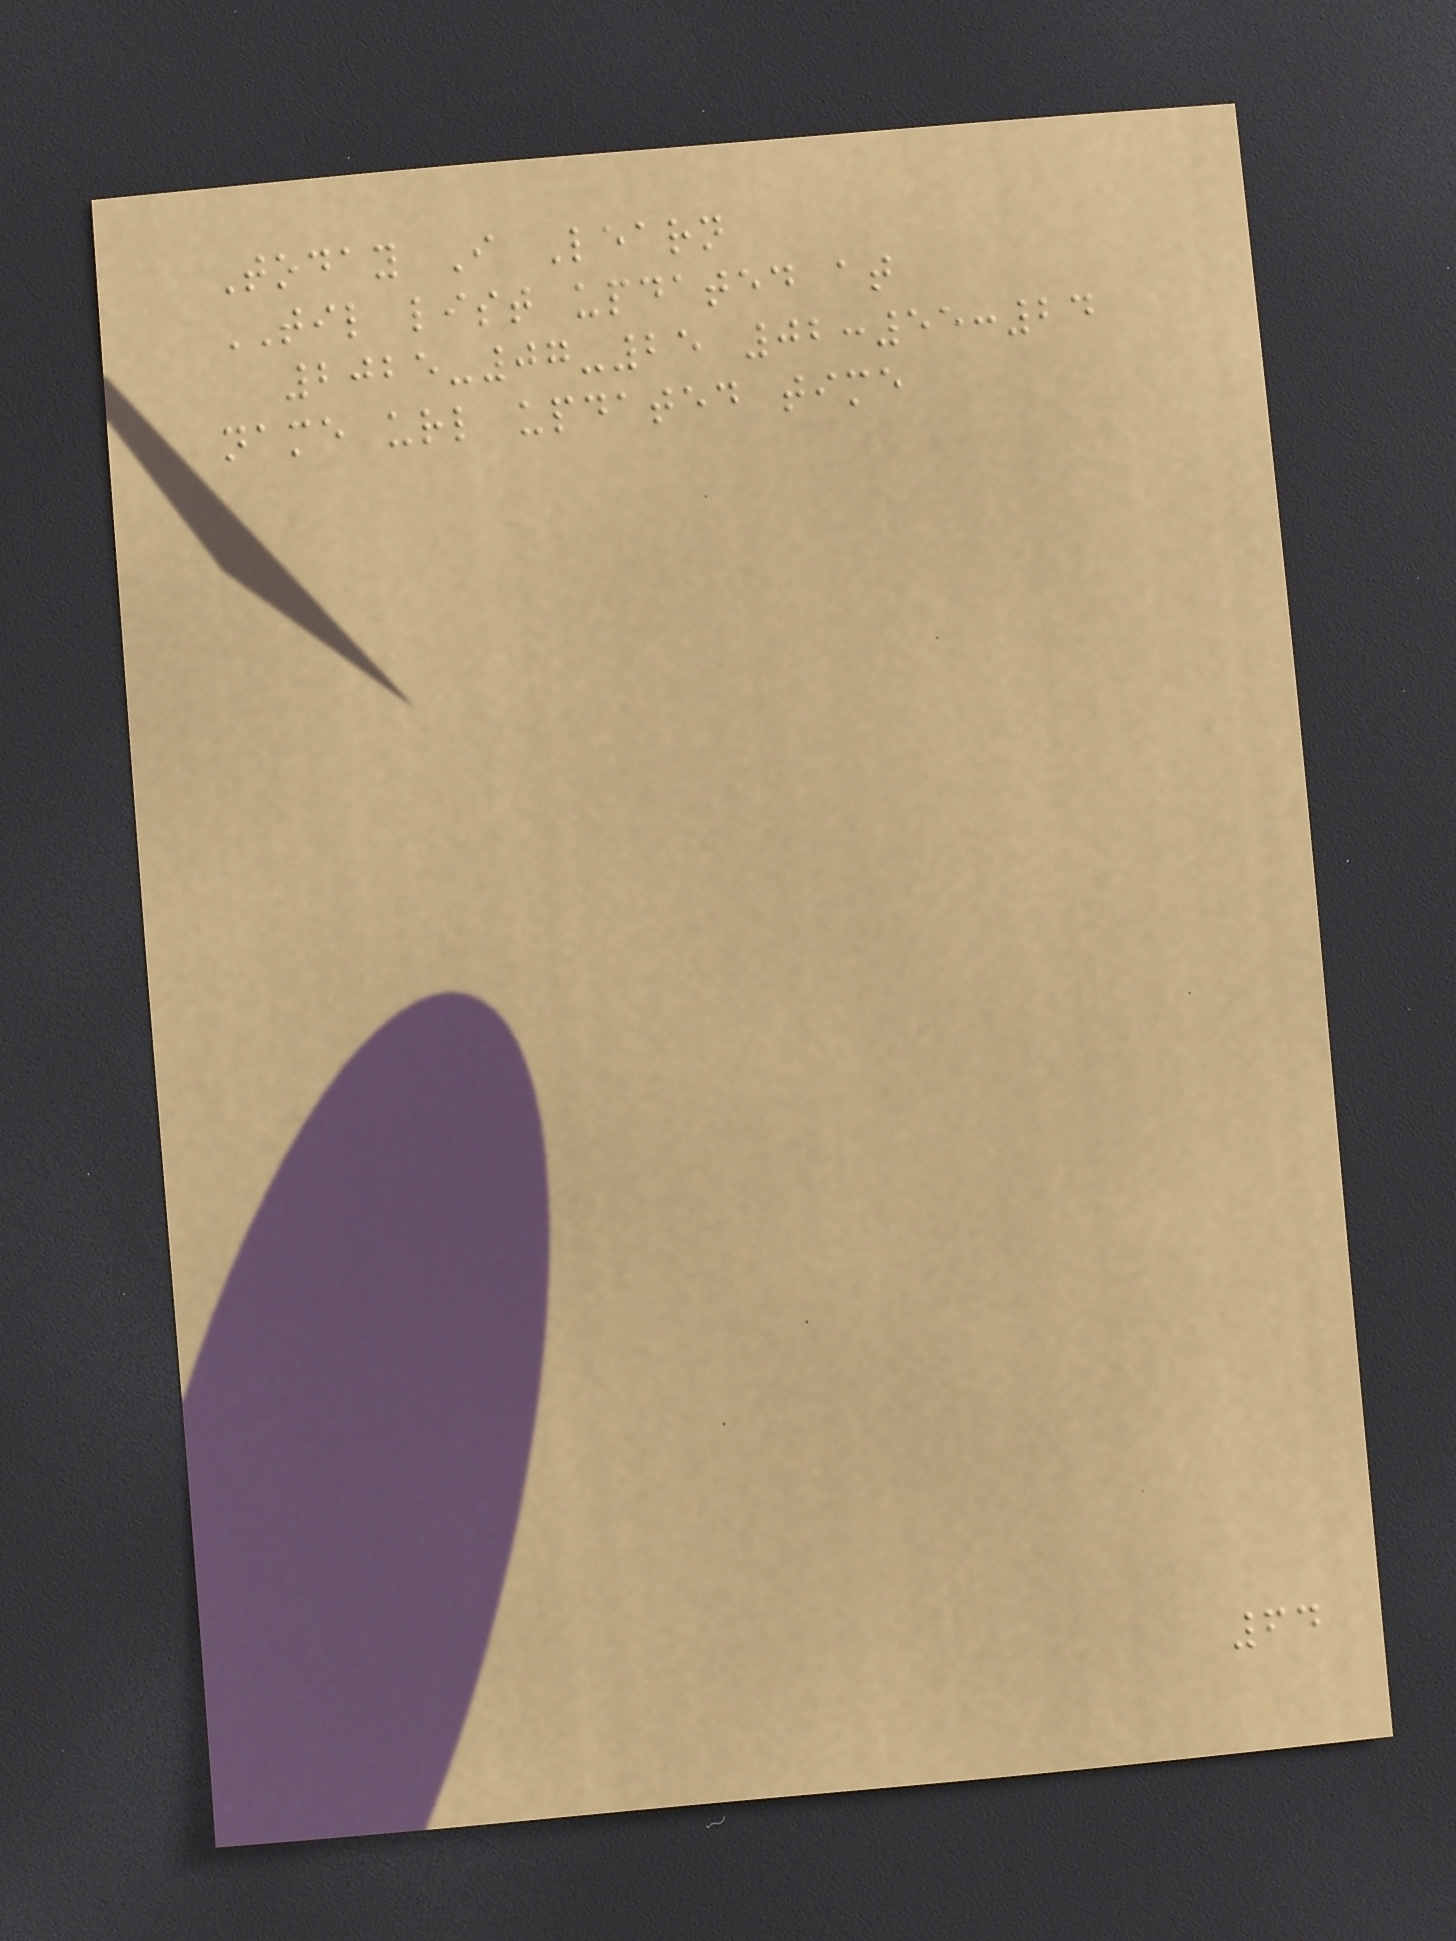Today I Learn
TIL list updated at
2025-07-25 02:55:24
name url updated time
64
